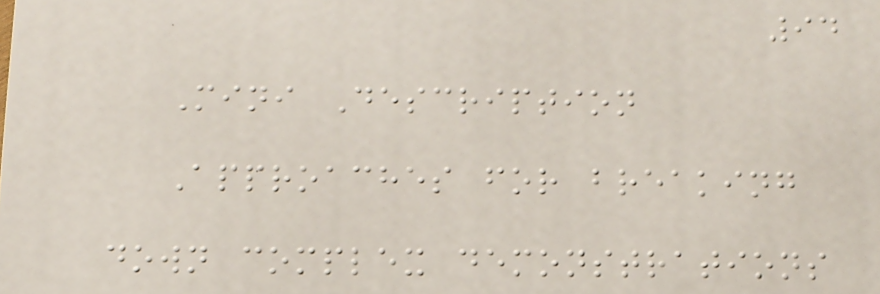94
Mini Description
Approaches for breaking
down complex demonstrations
